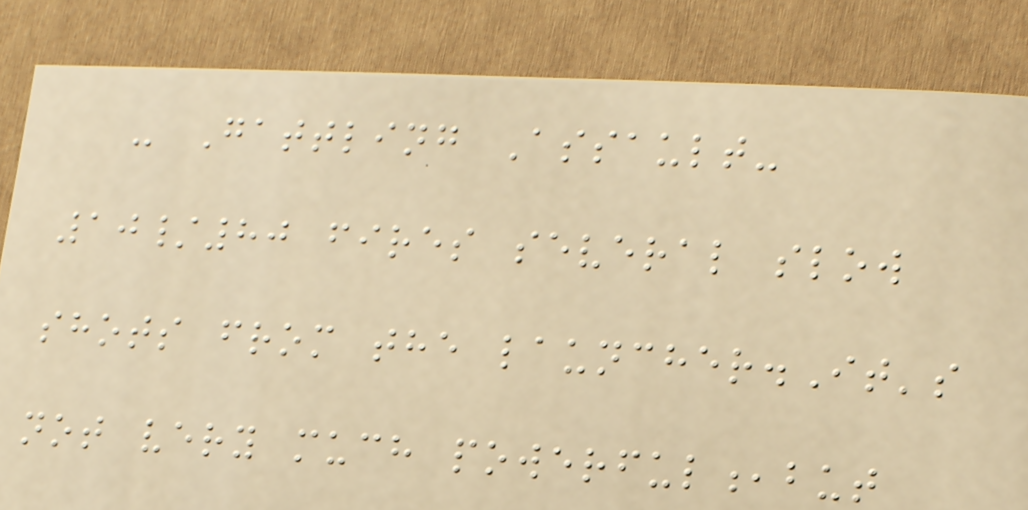- Gattling Assault-
10/80 fires several slow
shots from the launcher.It's
not very much powerful,but
